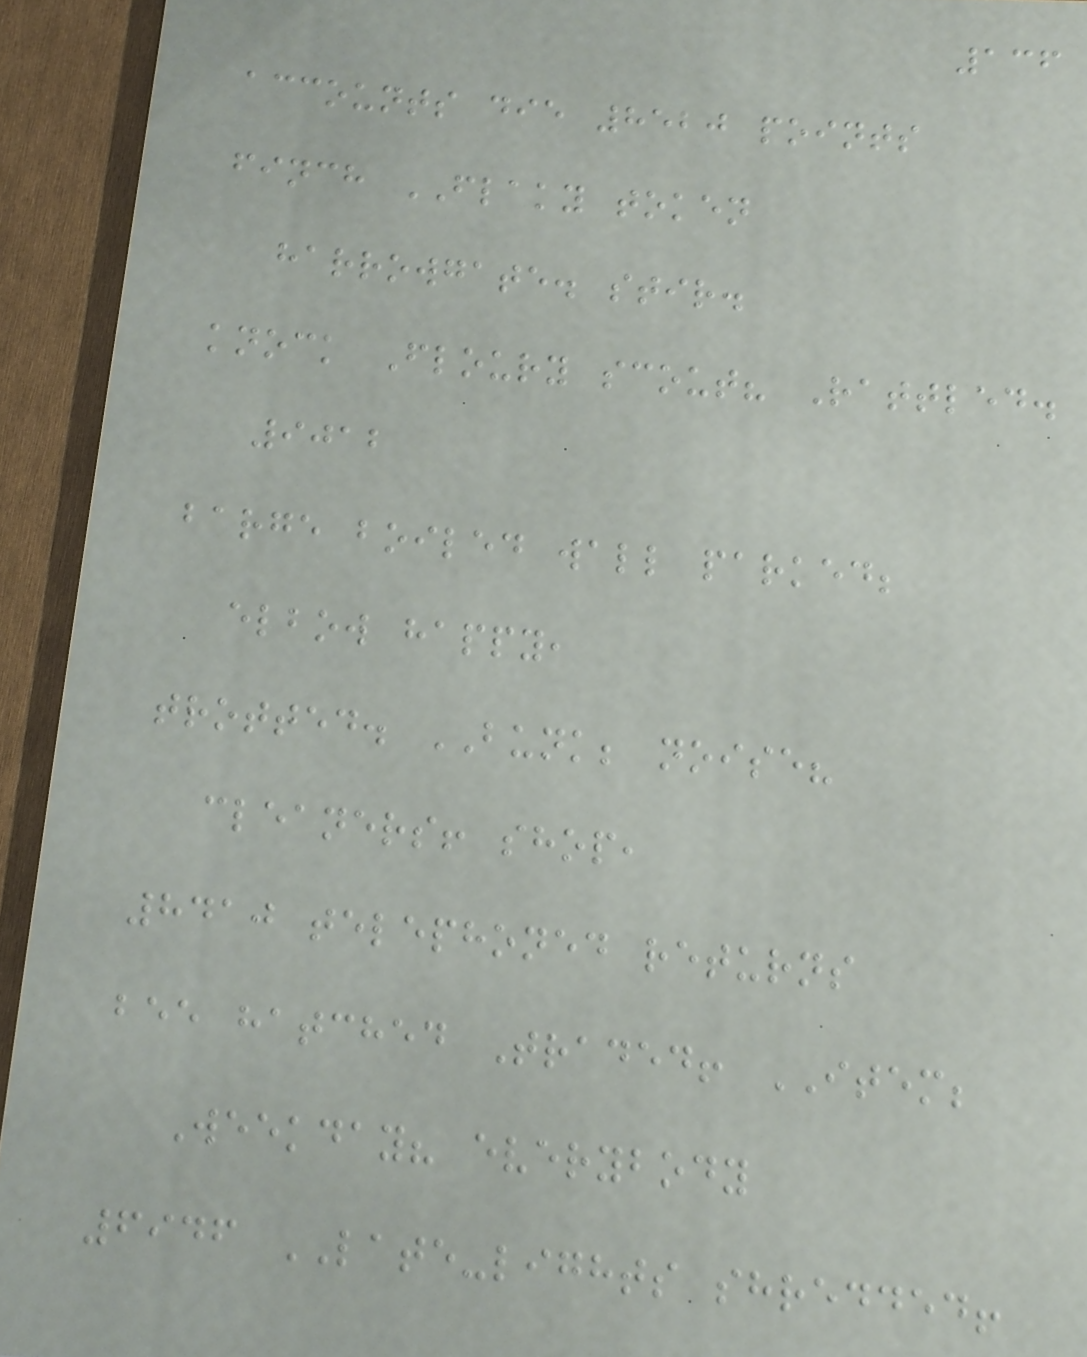136
accounts die 8520 points
finch FLAKY token
harrowgate. stir.
knock Floury scout? Rattled.
9012
barge boiled wall parked;
elbow happy,
trotted. BUNK; noise?
cleaners! shop,
8410 telephoned returns
bee hatched Traded! ITEM;
Weekday? everybody
6946 LATE-lights shredded!
